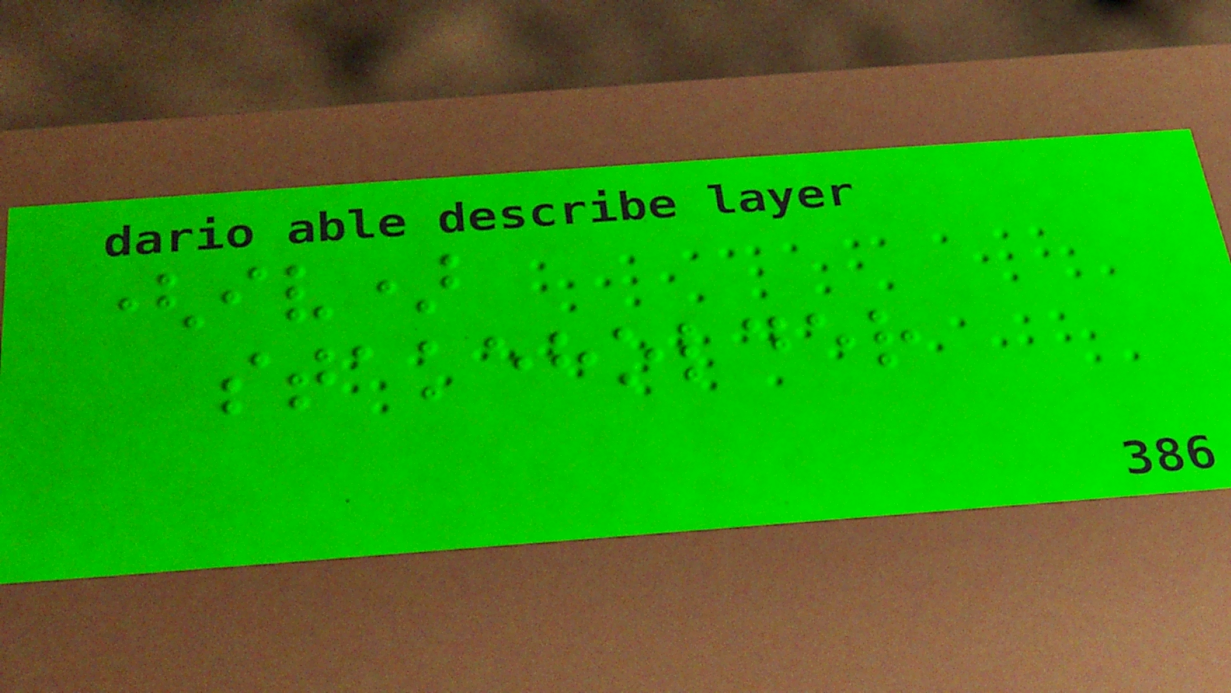(iv)
stakeholder
